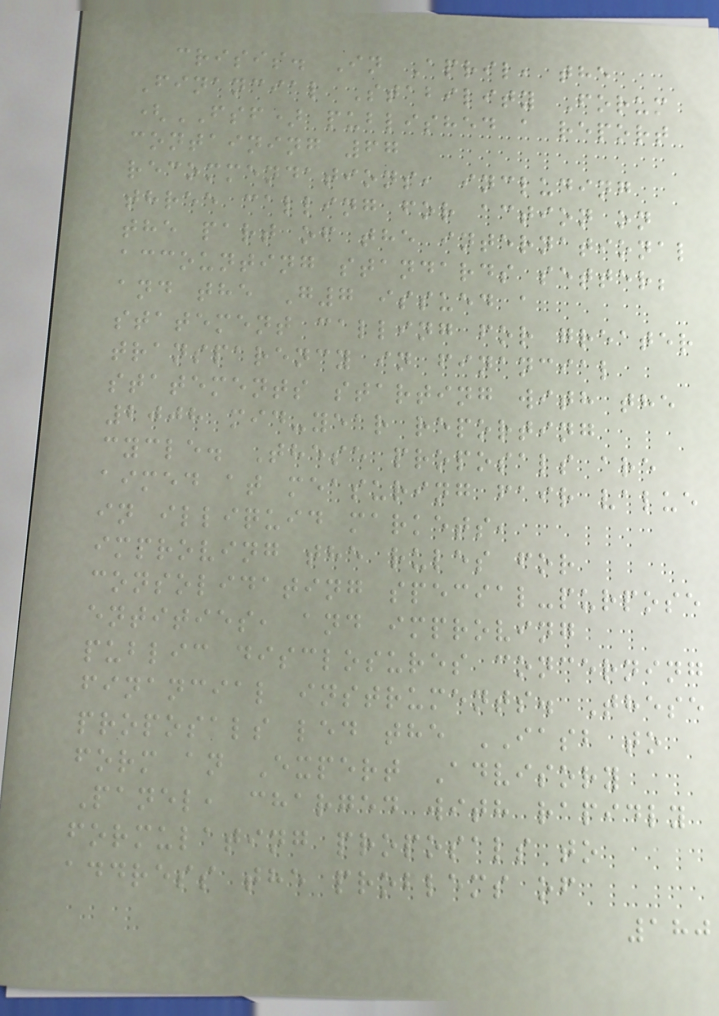crisis. In April, the
Financial Stability Forum
(FSF) published a report
containing 67
recommendations, including
three calling for action on
the part of the international
accounting standards setter;
and the G7 issued a
statement calling for greater
transparency in financial
statements starting with the
2008 mid-year reporting
cycle. These proposals are
aimed at measuring fair value
in illiquid markets,
improving the rules for
consolidating special-purpose
entities, and improving
public disclosures concerning
financial instruments. These
proposals led the IASB to
form an Expert Advisory
Panel, charged with rapidly
formulating proposals to
address the problems of
180
